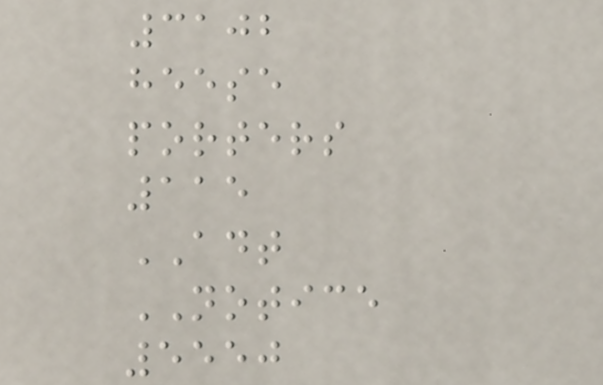3102
heese
porters
115
ADT
NOTICE
5550
